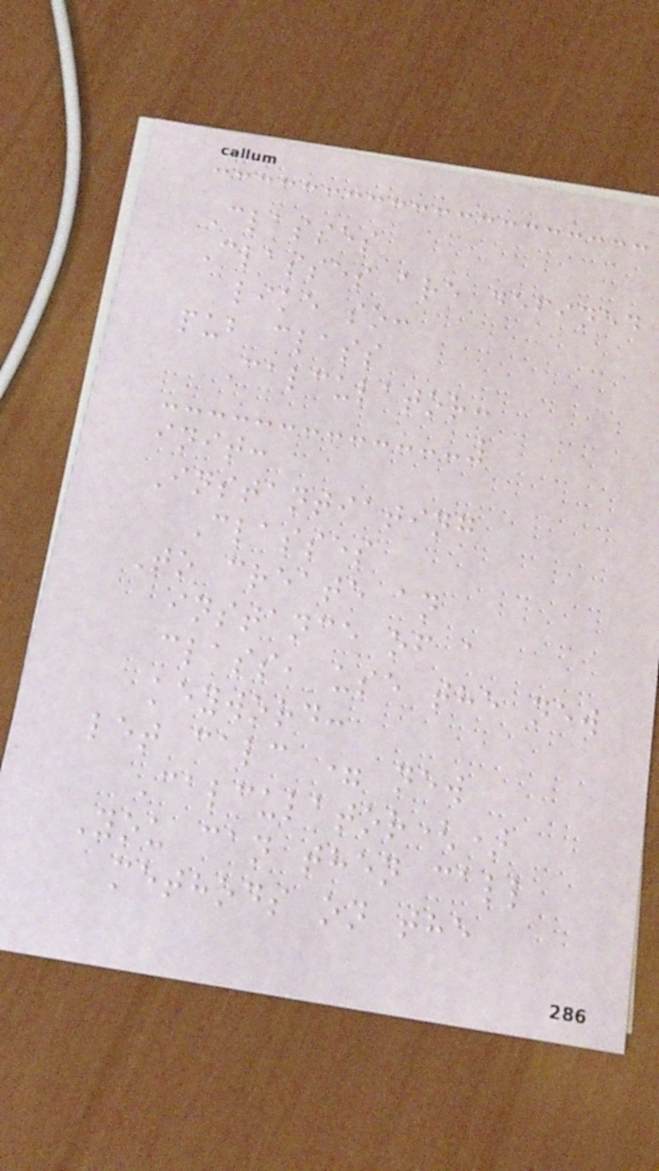Classes
Classes are defined
like so:
pub class
Calculator:
init:
Instantiating
Classes
To create an
instance of a
class, use the new
keyword:
let calc = new
Calculator()
You can then call
methods on the
